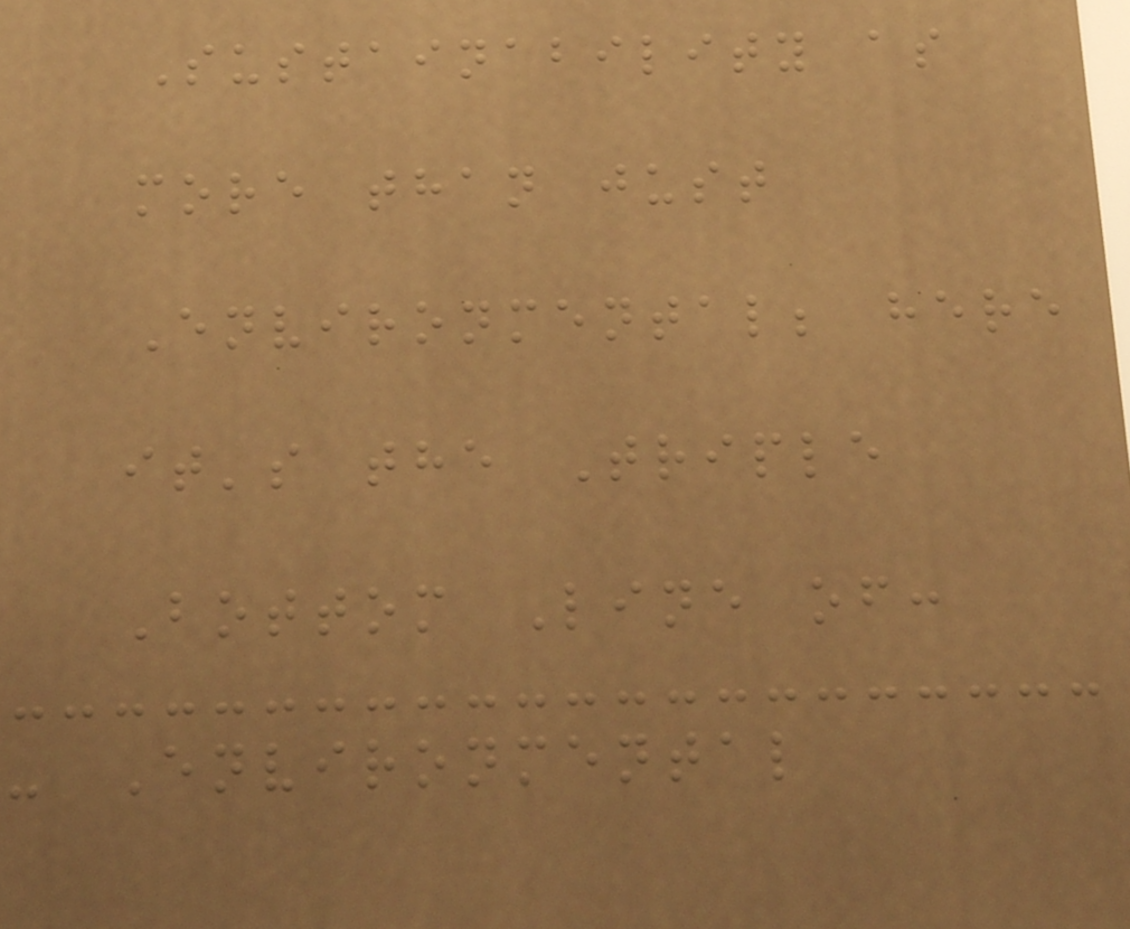Sustainability as
more than just
Environmental; here
it's the Triple
Bottom Line of:
- Environmental
